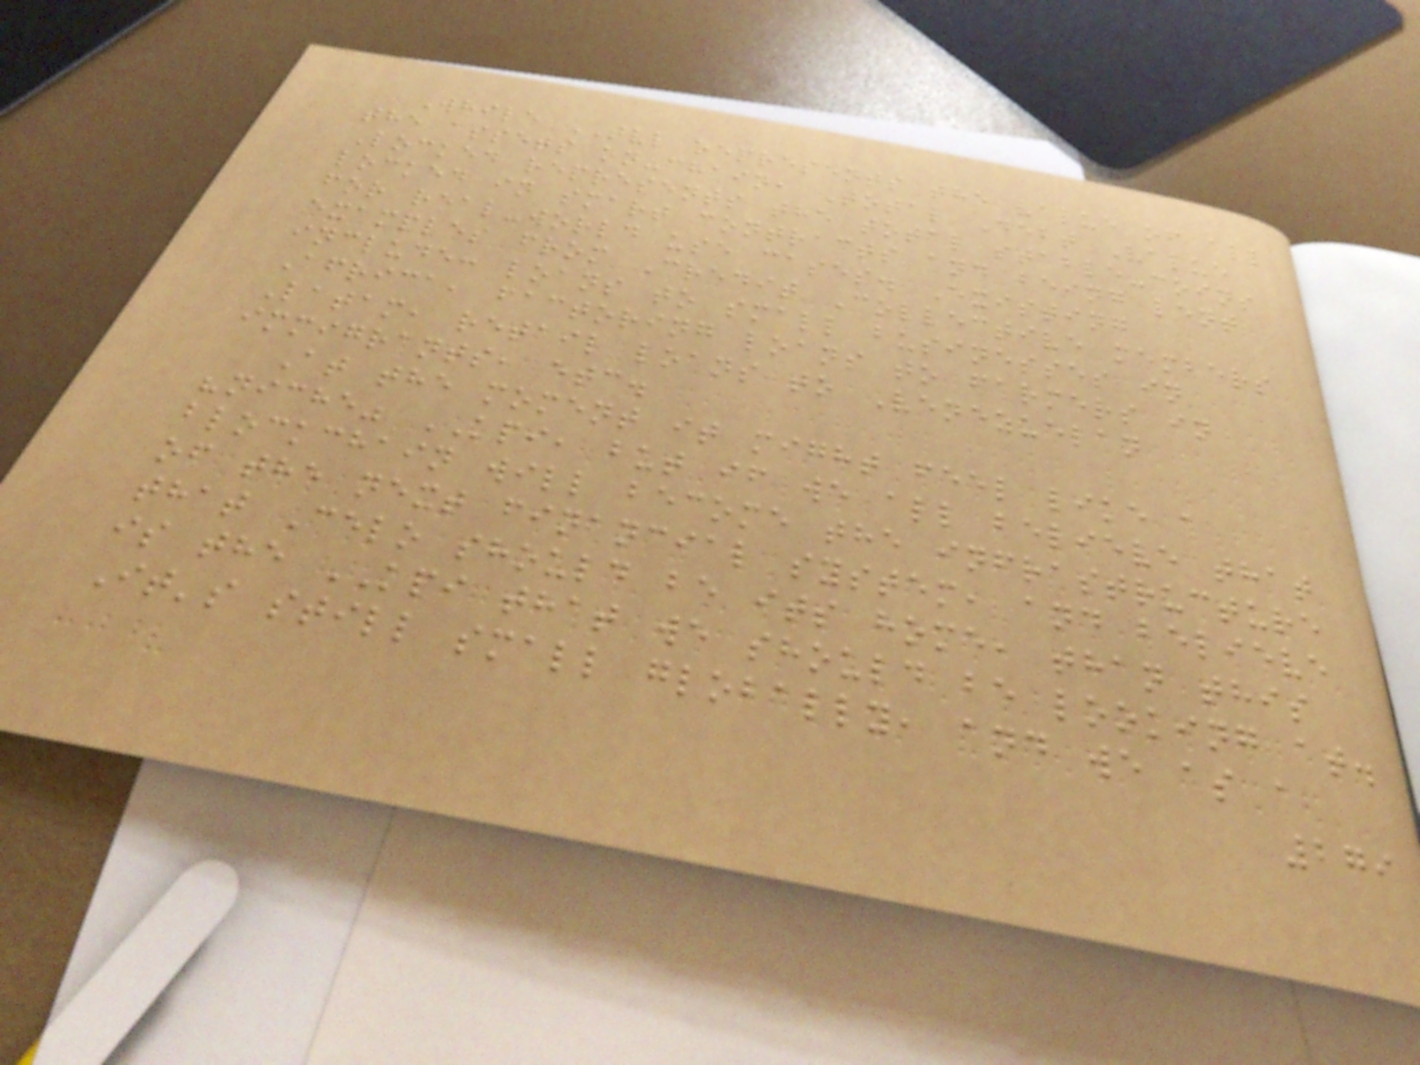While TVL represents the value of all
the assets on-chain, Total Debt Value
Locked represents the total stable-coins
locked in smart contracts and being lent
for real-world use cases. Existing
examples from Credit Collective members
include: loans to small businesses in
Africa, factoring loans to farmers in
Latam, retail loans to Venezuelan
immigrants, etc.
At the moment it might feel like a
"niche" KPI, but if we all believe that
blockchain will become the infrastructure
of the next financial system, and believe
that Celo should be its home, than this
is the KPI that we should be looking at.
It's still small globally, and we as a
279
